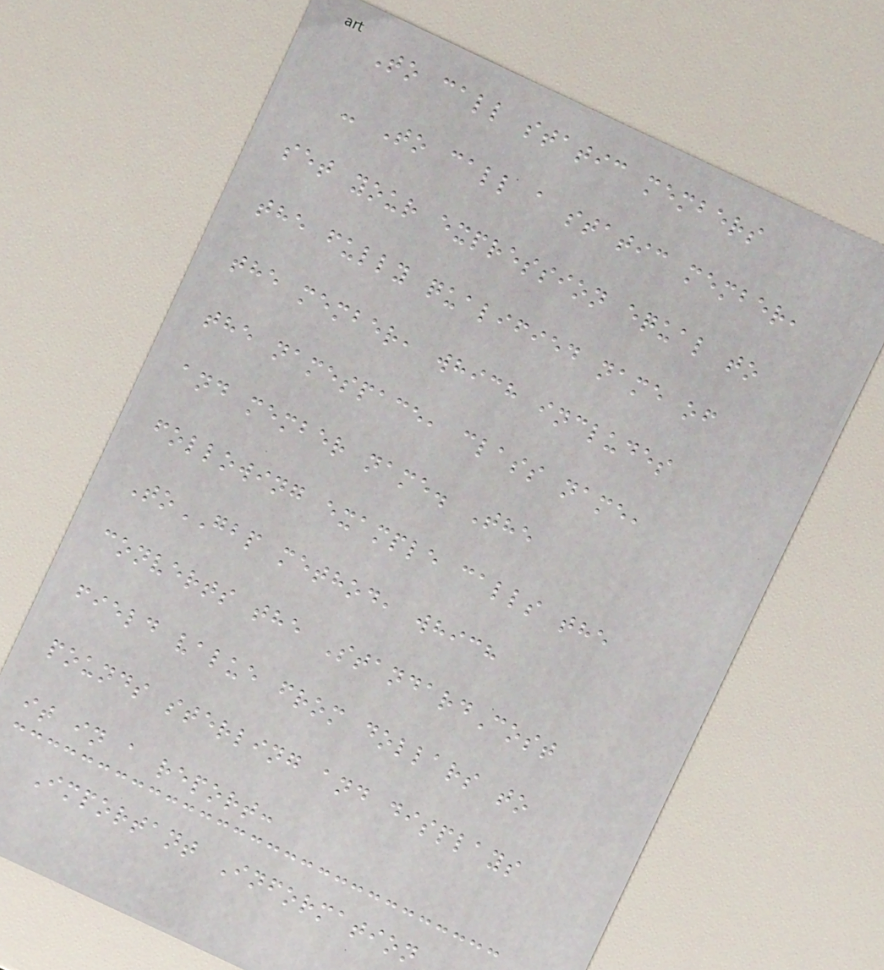To call static members
- To call a static member,
set your expression equal to
the fully qualified name of
the member, which includes
the namespace, class name,
and member name. The
following example calls the
ToGBP method, which
converts the StandardCost
field value from dollars to
pounds sterling and displays
it in a report:
Important Information
